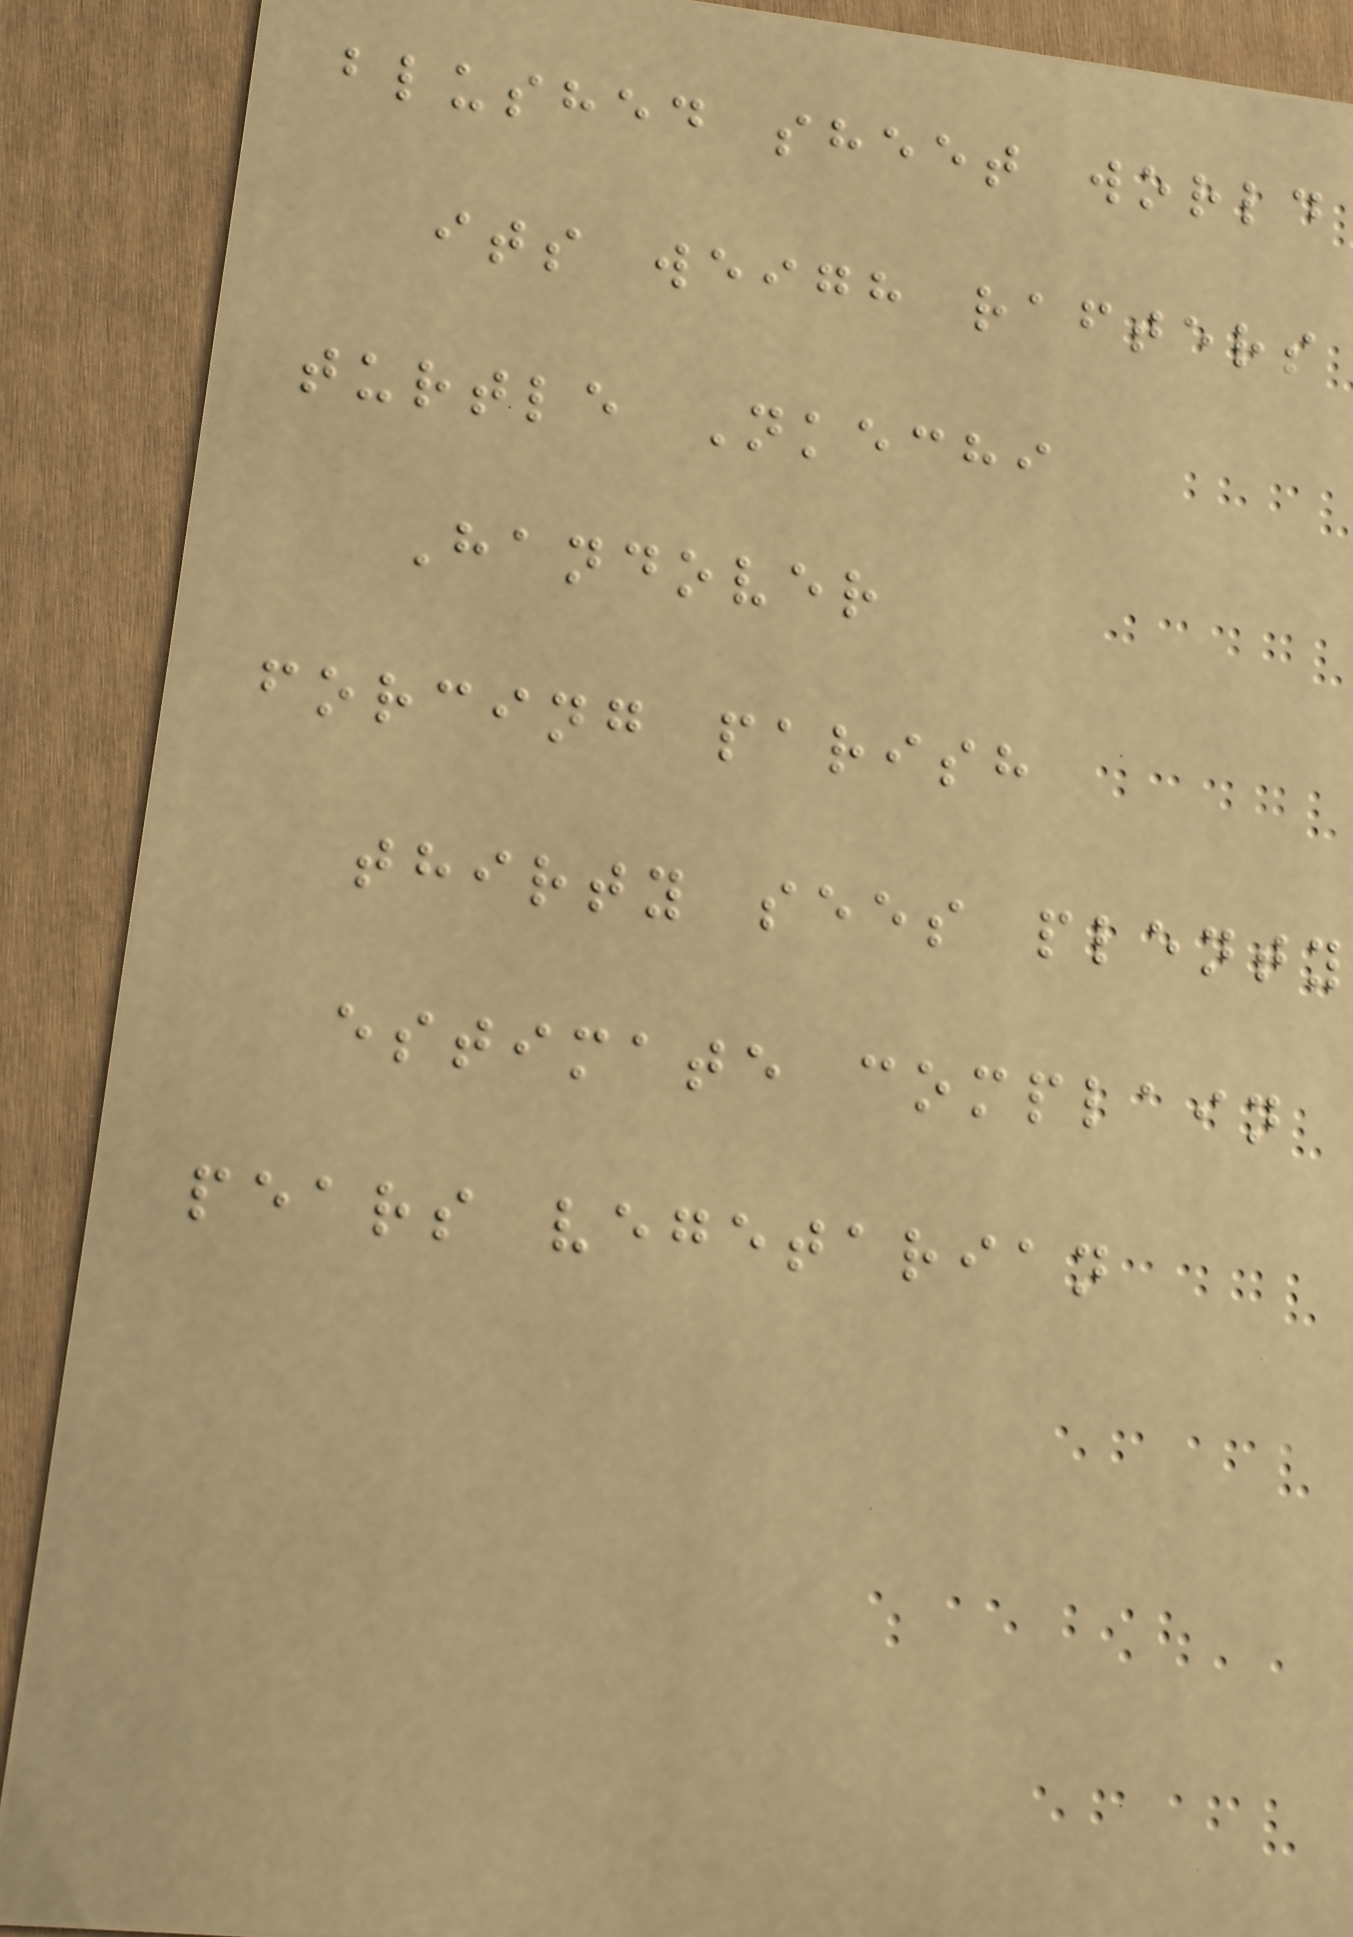blushed sheet world
its weigh rafters
turtle Nkechi
Handover
forcing parish
thirty sees plenty
estimate complain
pears vegetarian
